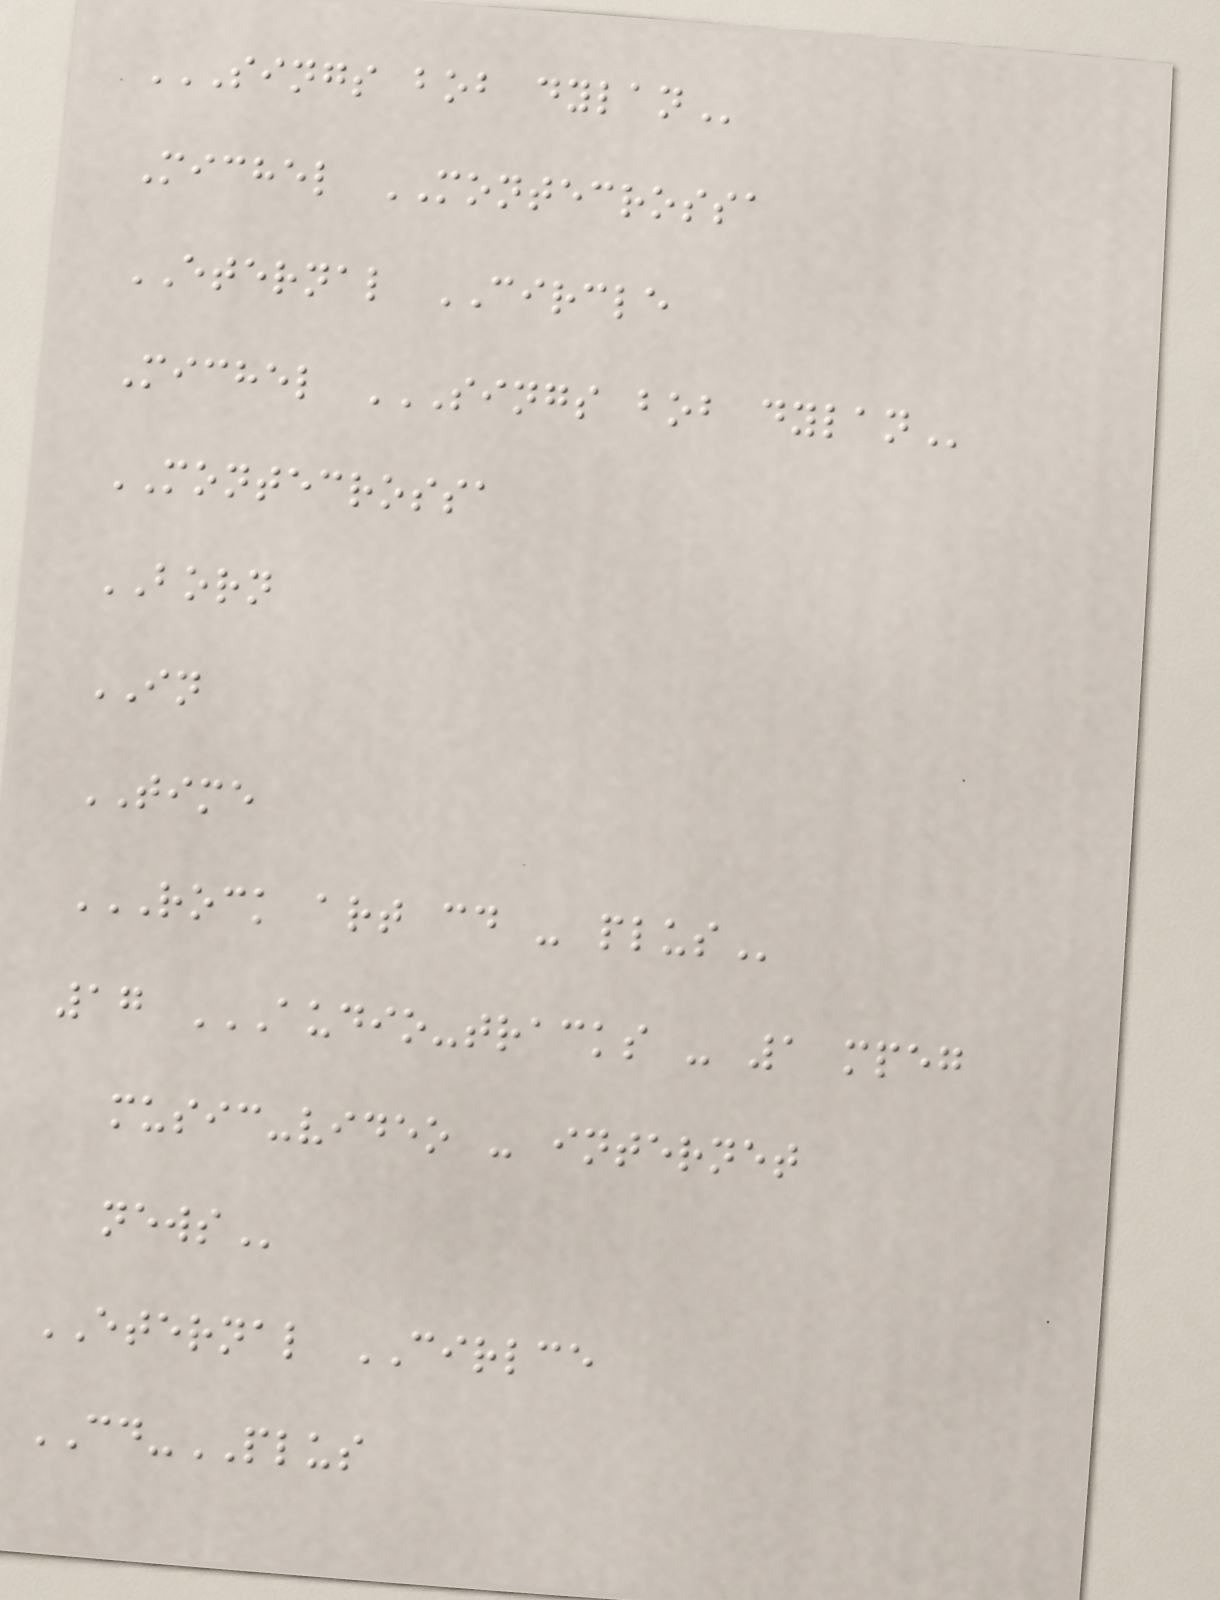SINGS BOB DYLAN
Michel MONTECROSSA
ETERNAL CIRCLE
Michel SINGS BOB DYLAN
MONTECROSSA
BORN
IN
TIME
ROCK ART CD - PLUS
17 AUDIO-TRACKS - 1 MPEG
MUSIC-VIDEO - INTERNET
NEWS
ETERNAL CIRLCE
CD-PLUS
